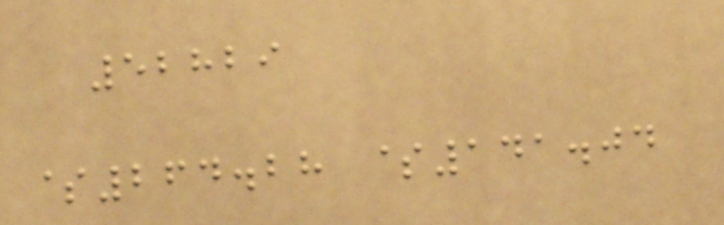52829
$264.28 $141.04
